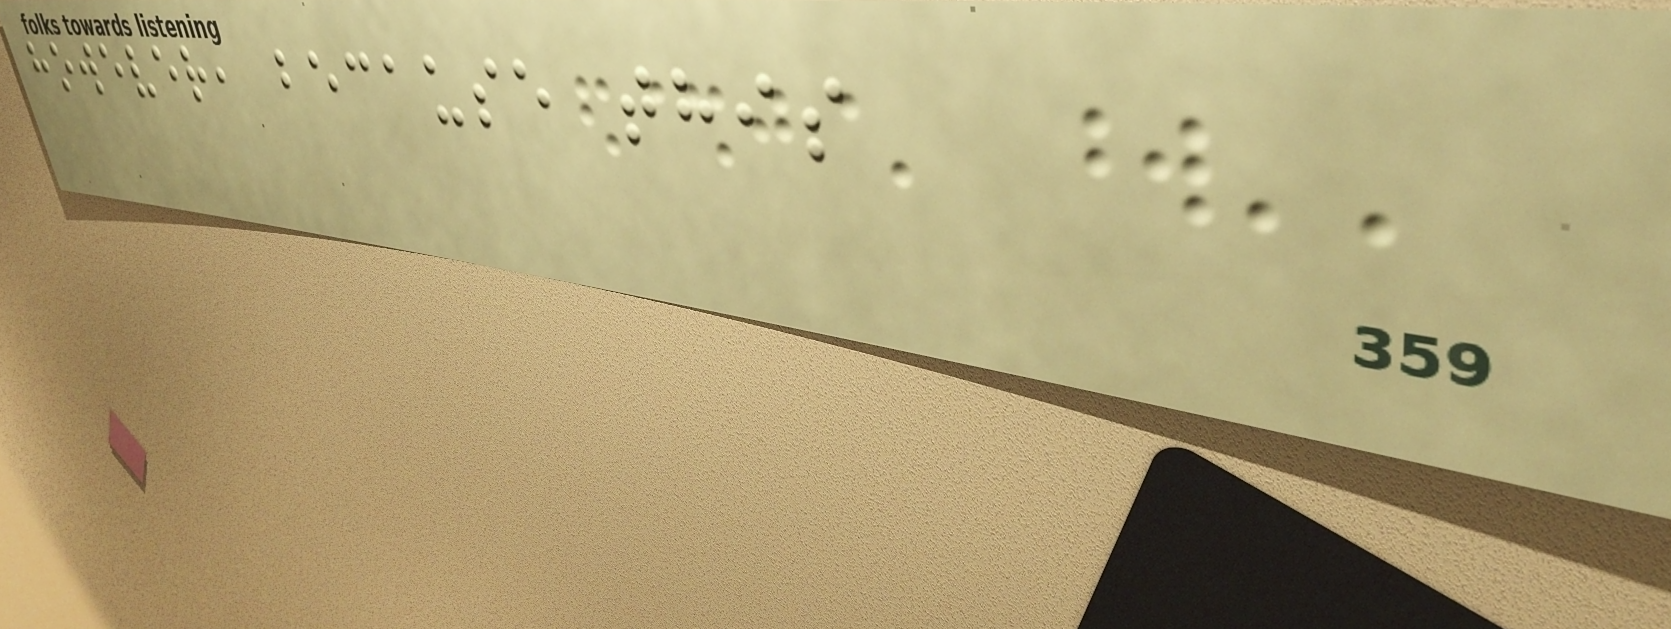however, because this
